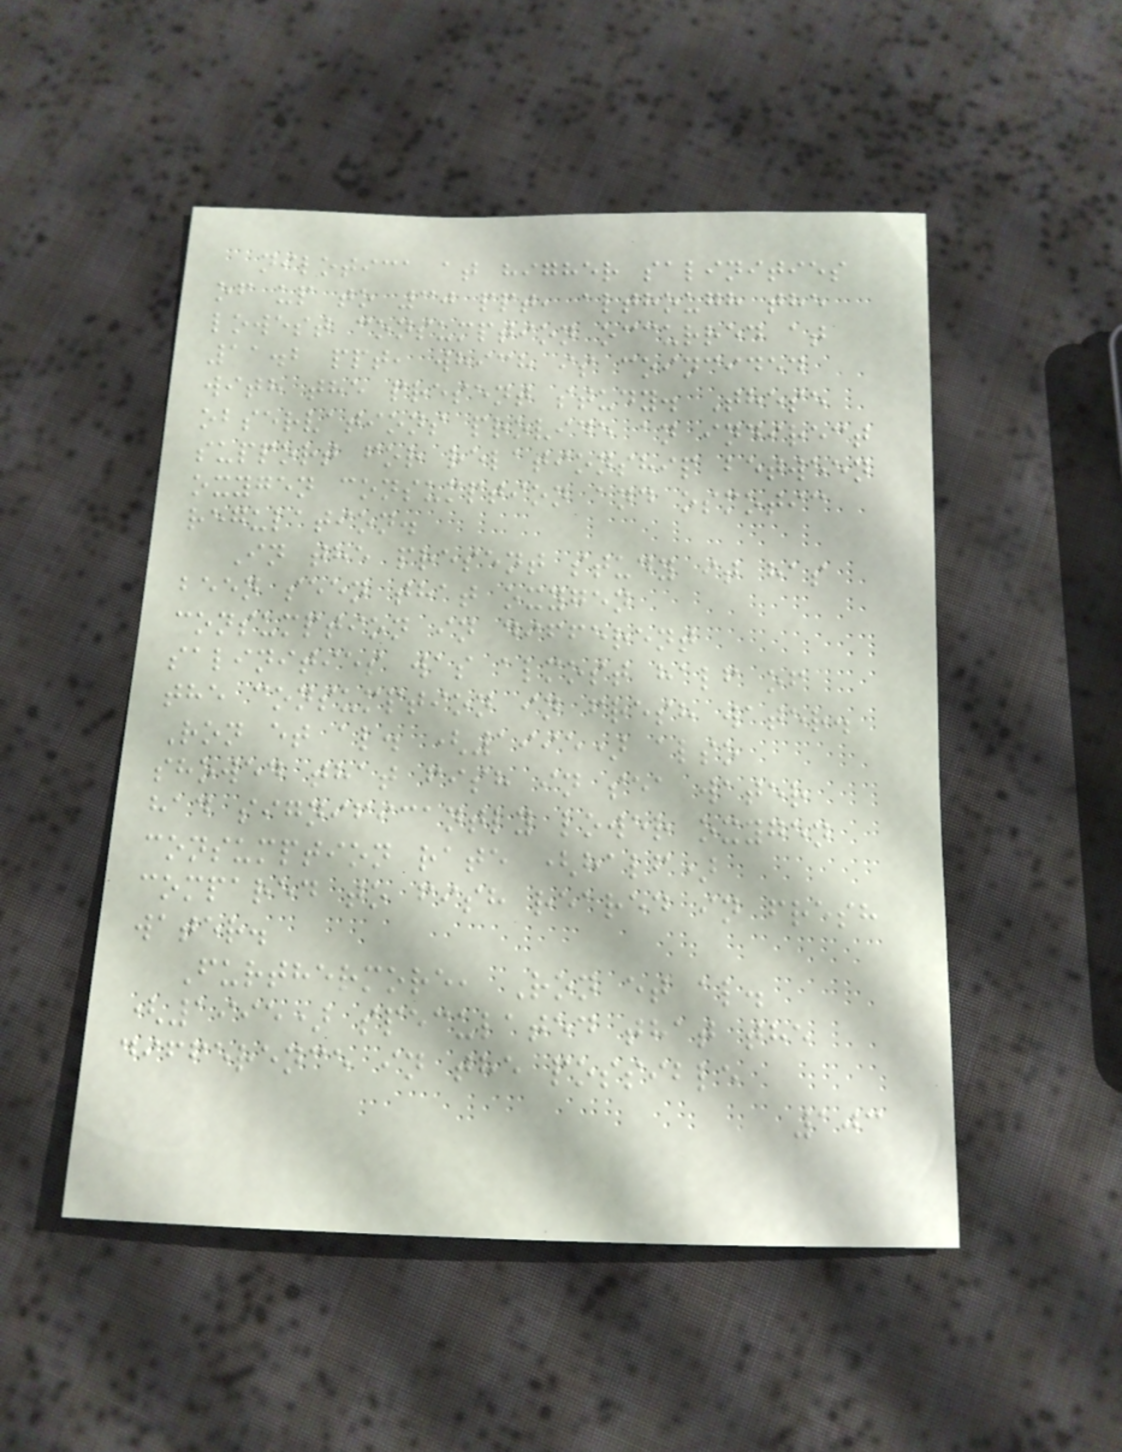nilotica at higher salinities
of up to 30 ppt, although the
lowest consumption occurred at
11.2 ppt, which is coincided
with the present study. These
observations provide an indirect
support for relationship between
oxygen consumption and osmotic
regulation.
In the present study it has
been seen that oxygen
consumption in different
salinities was almost half of
the consumption in fresh water.
Ron et al. (1995) also
showed that fish in sea water
had significantly lower oxygen
consumption rate (half)
compared to fish reared in fresh
water.
Furthermore, Ron et al.
(1995) speculated that the
difference in the possible
103
